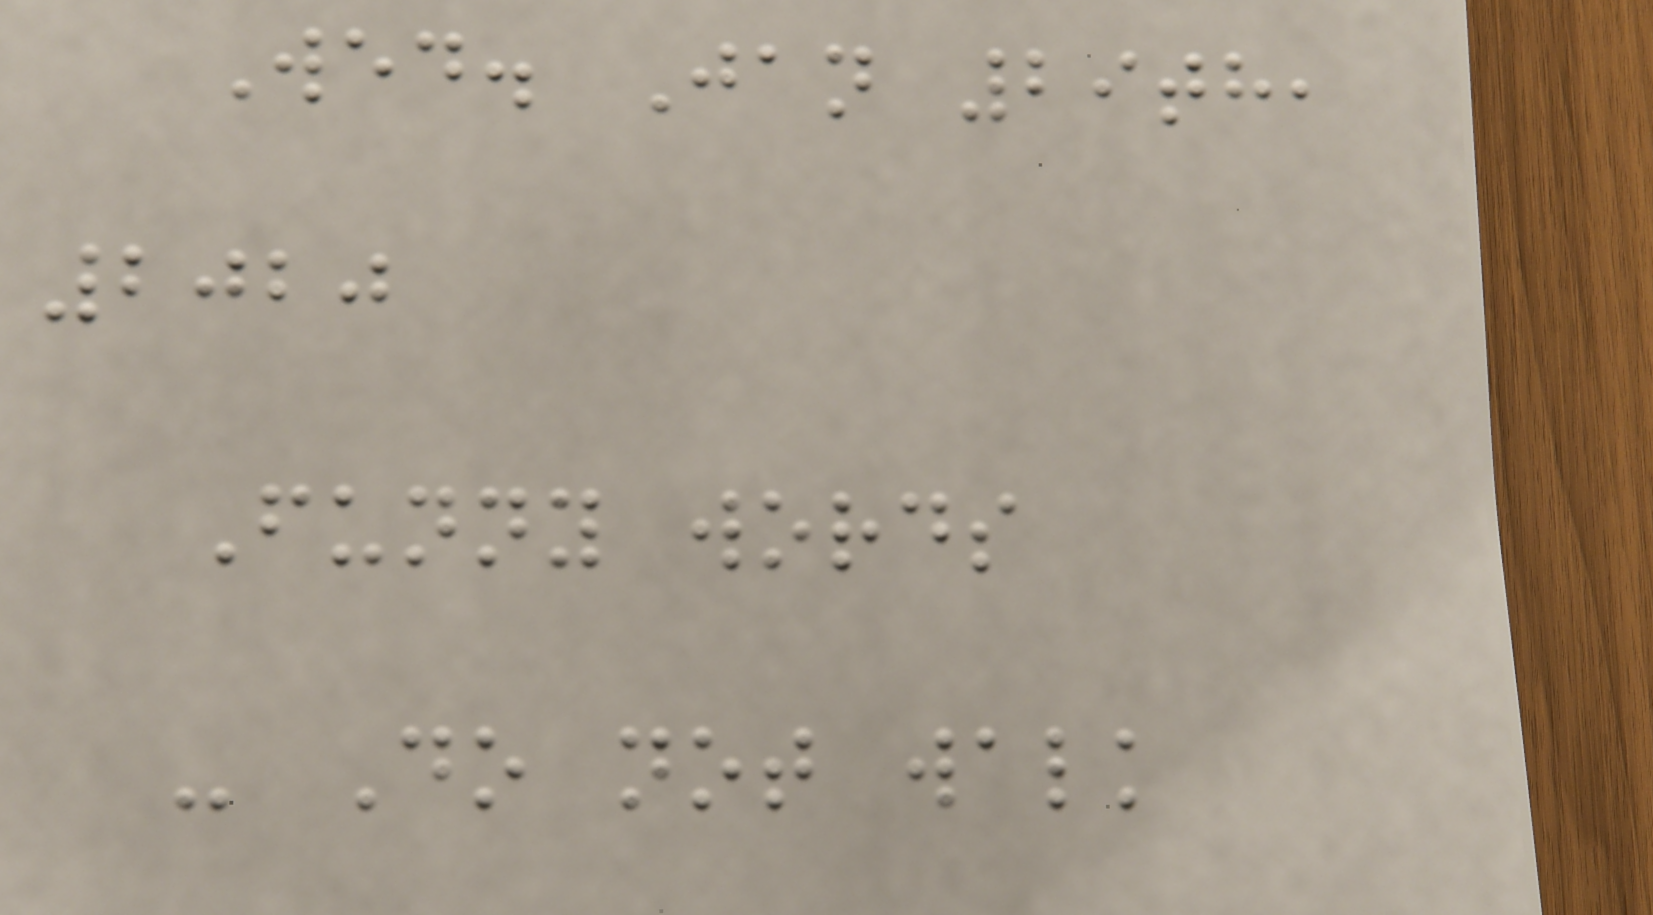Wed. Jan 29th,
2020
Funny words
- Do not walk
